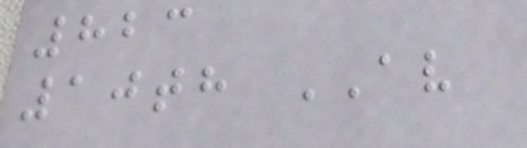823
10th AV
